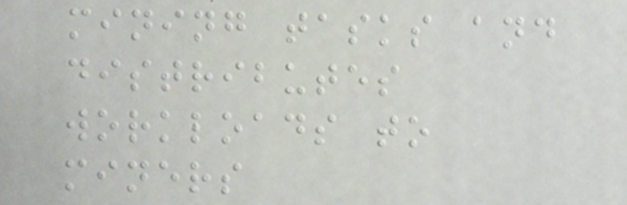mining tasks and
distributes
workloads to
miners
